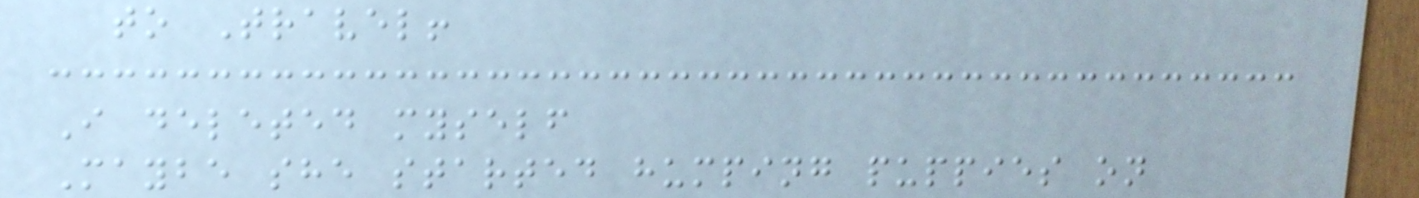to Travel!
I deleted myself
Maybe she started humping puppies on
